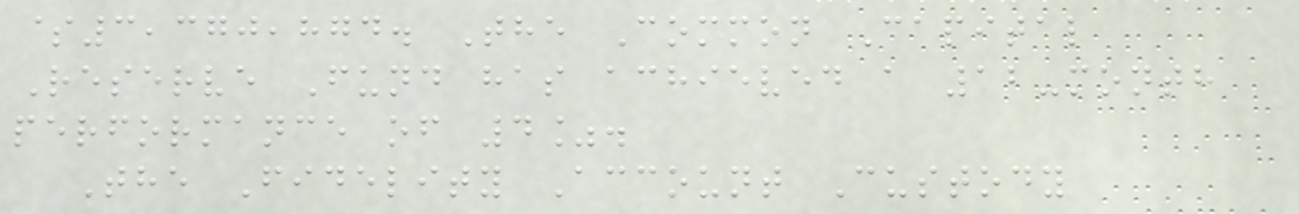$3,370,874. The Common Capital
Reserve Fund has achieved a 12-month
performance of 4%.
The Fidelity Account Custody
